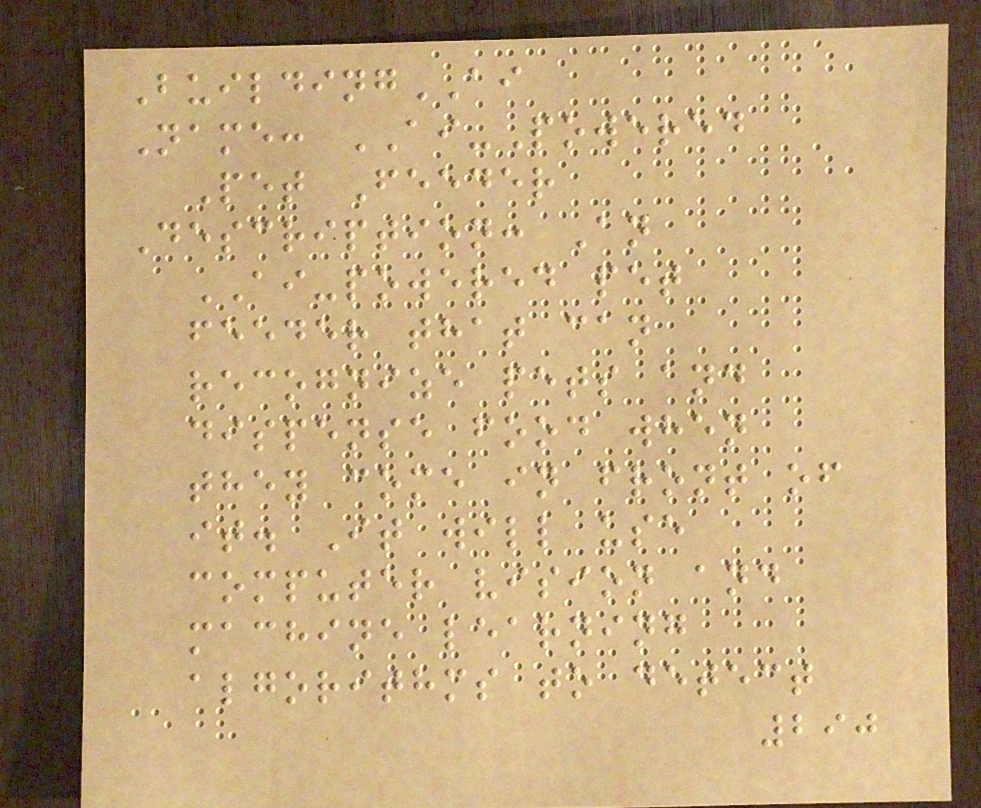BuildingAI
Name: AI-Powered
Pet Feeder
Description: An
AI-powered pet
feeder that can
recognize pets and
dispense food when
they come in front of
it. It will use
computer vision and
machine learning
algorithms to detect
290
